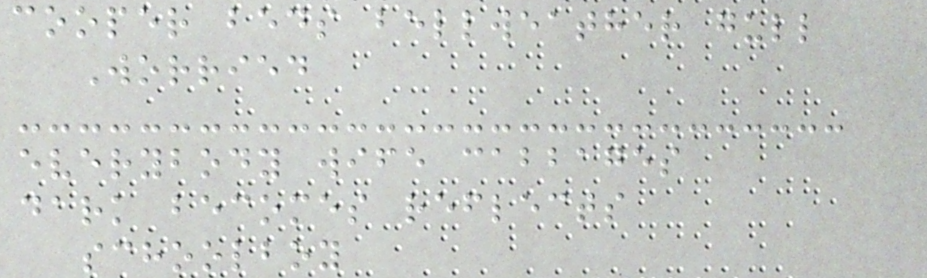cooper beds bellweather gull
Worried
everybody wife cabbages
dark becomes reflects
schoolboy
